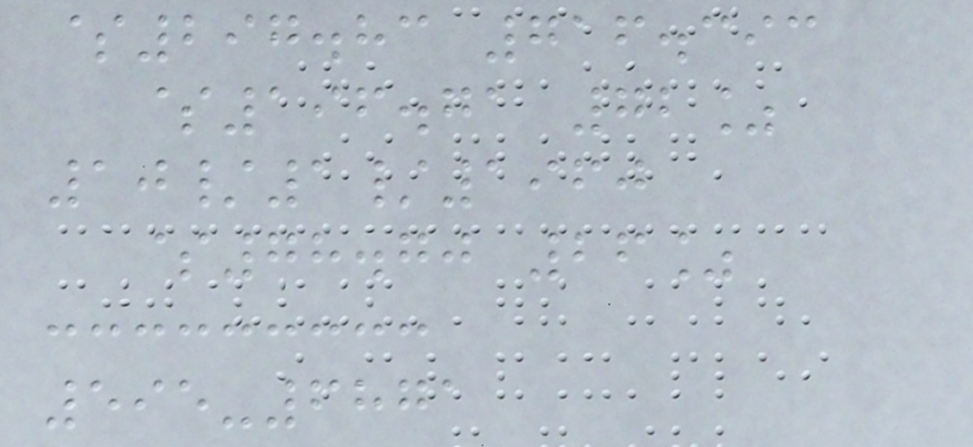$297.83 716.393
$196.71 72%
10/1/1960
$78.70 26%
595-6871
